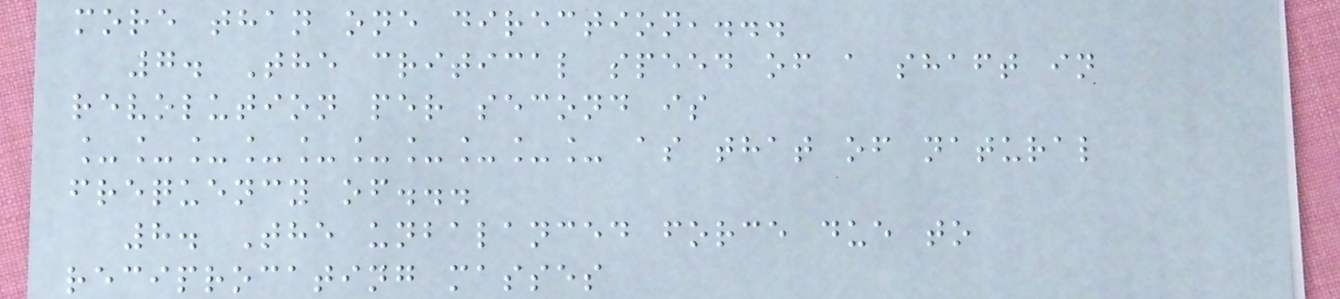more than one direction,...
7. The critical speed of a shaft in
revolution per second is
__________ as that of natural
frequency of...
8. The unbalanced force due to
reciprocating masses
